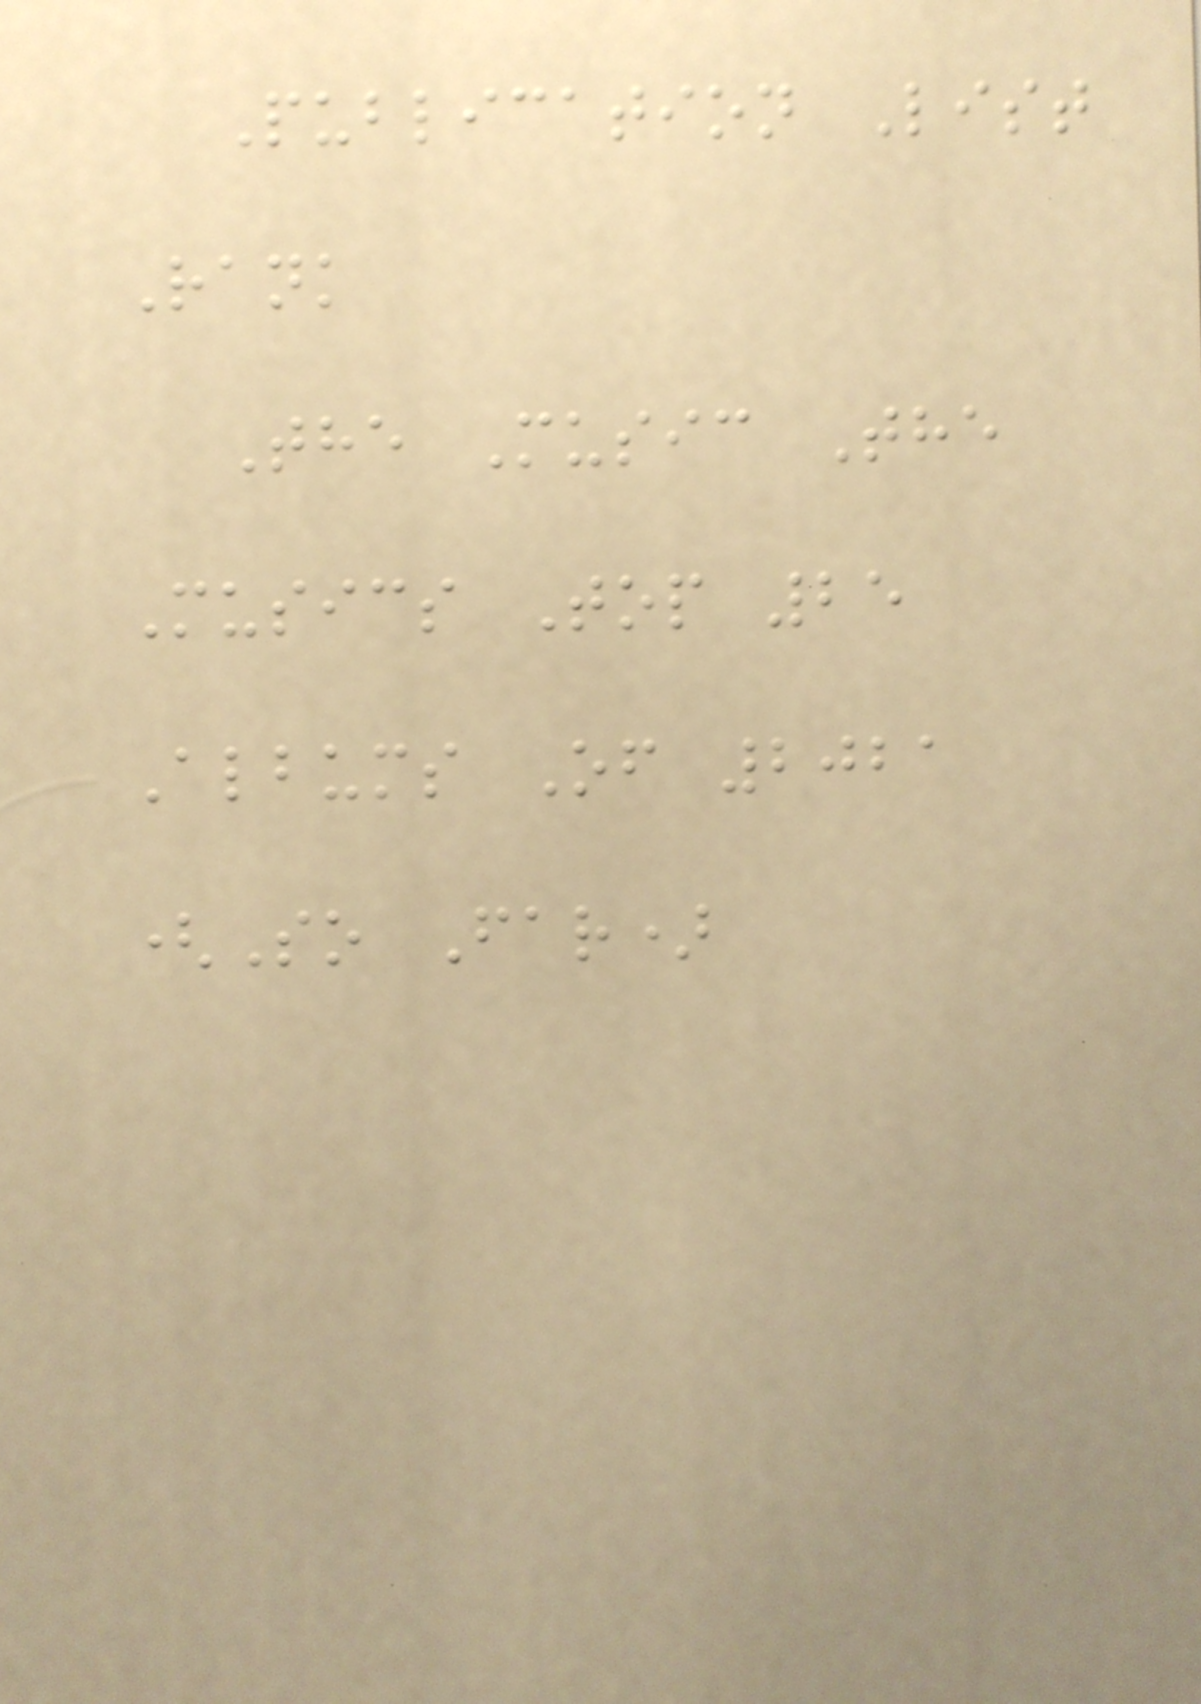Publication List
Rank
The Music The
Musics Top 25
Albums Of 2021
(So Far)
